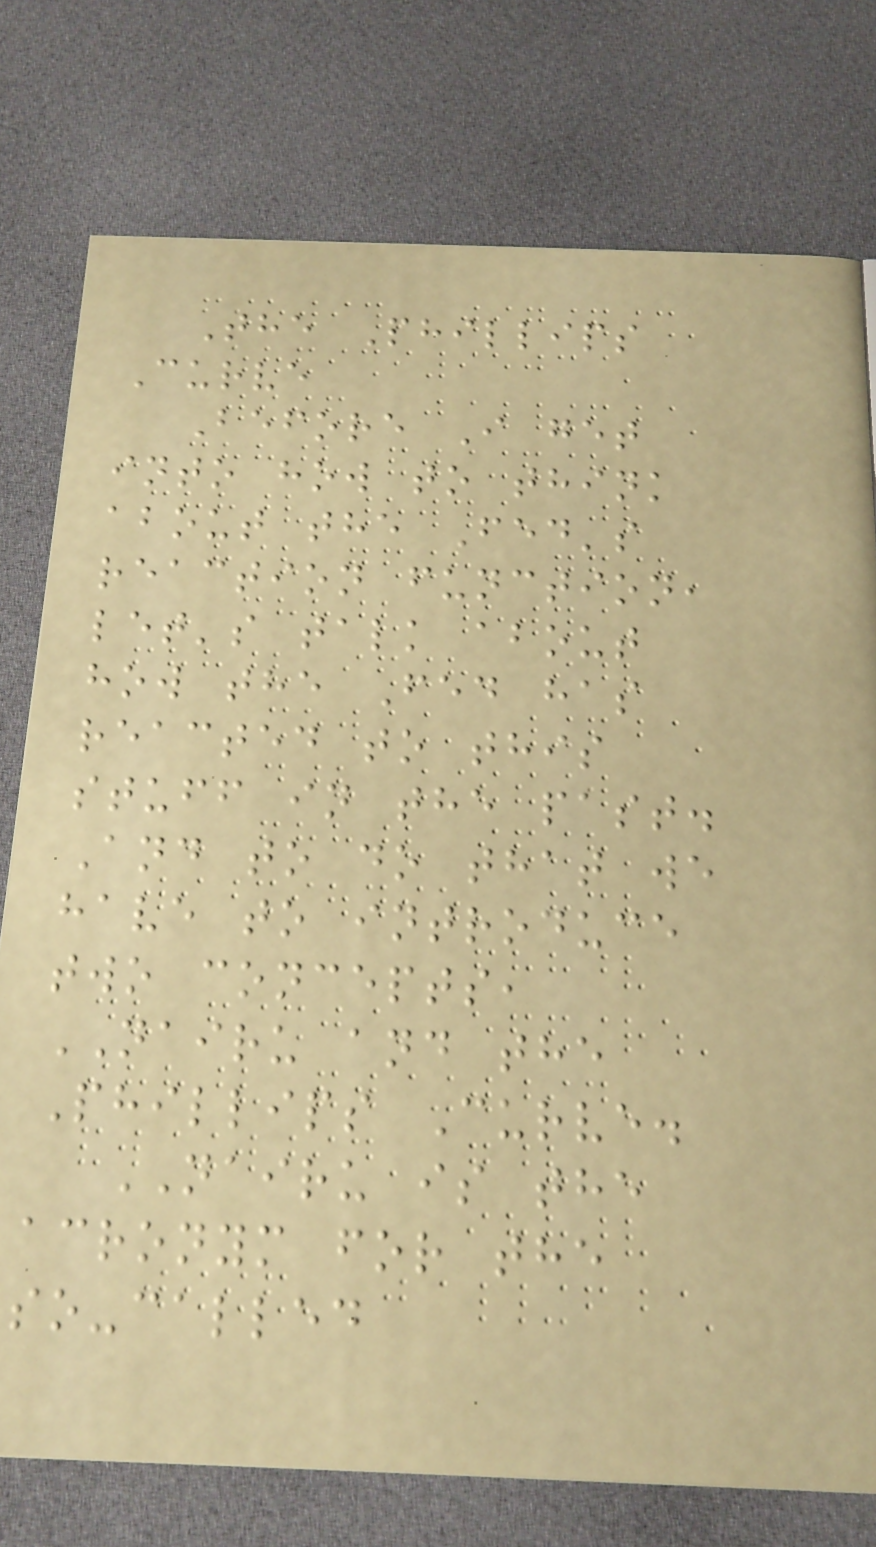The Phillips
Curve
Before I get
into how to think
about the Fed's
reaction function,
let's talk about
how the Fed has
reacted to this
stuff in the past.
And to do that we
have to introduce
two concepts,
NAIRU and the
Phillips Curve.
NAIRU is the
acronym for the
so-called
